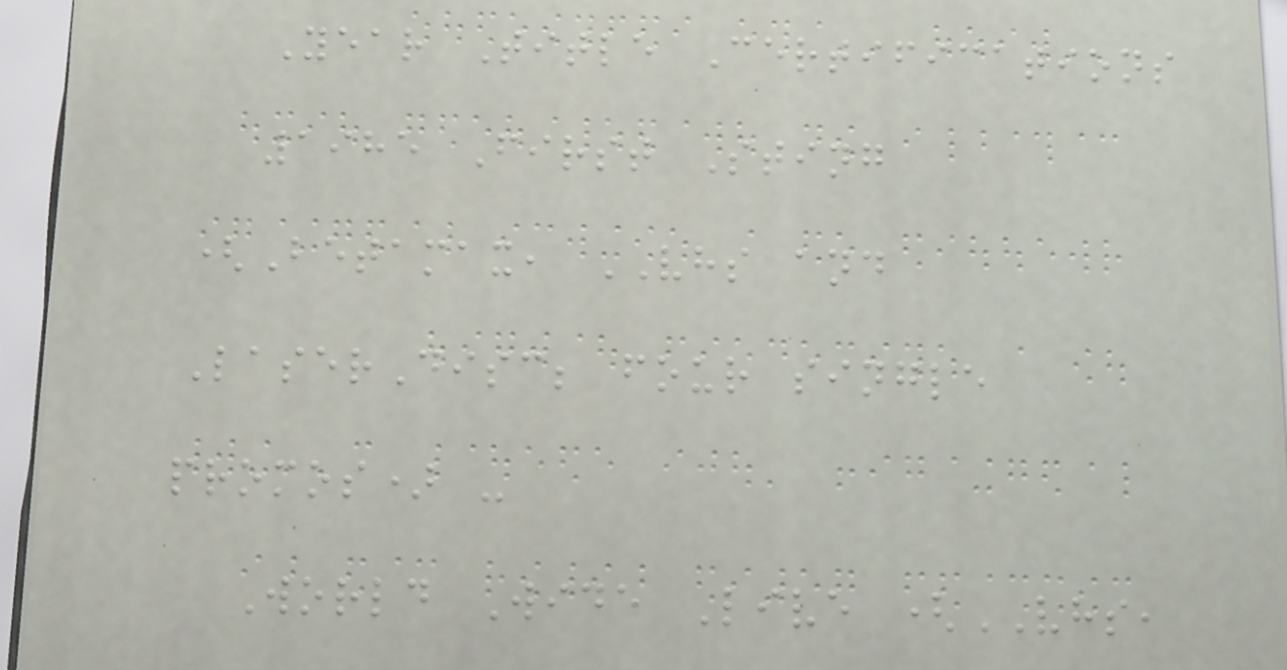Year Title Certifications
1985 First Sting
(Betamax, VHS and
LaserDisc; four single
promos) -
World Wide Live (VHS,
